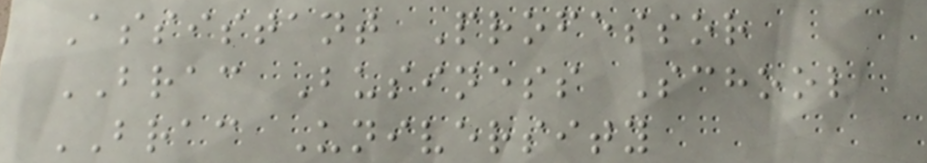Assistant Professor
BRAC Business School
BRAC University
